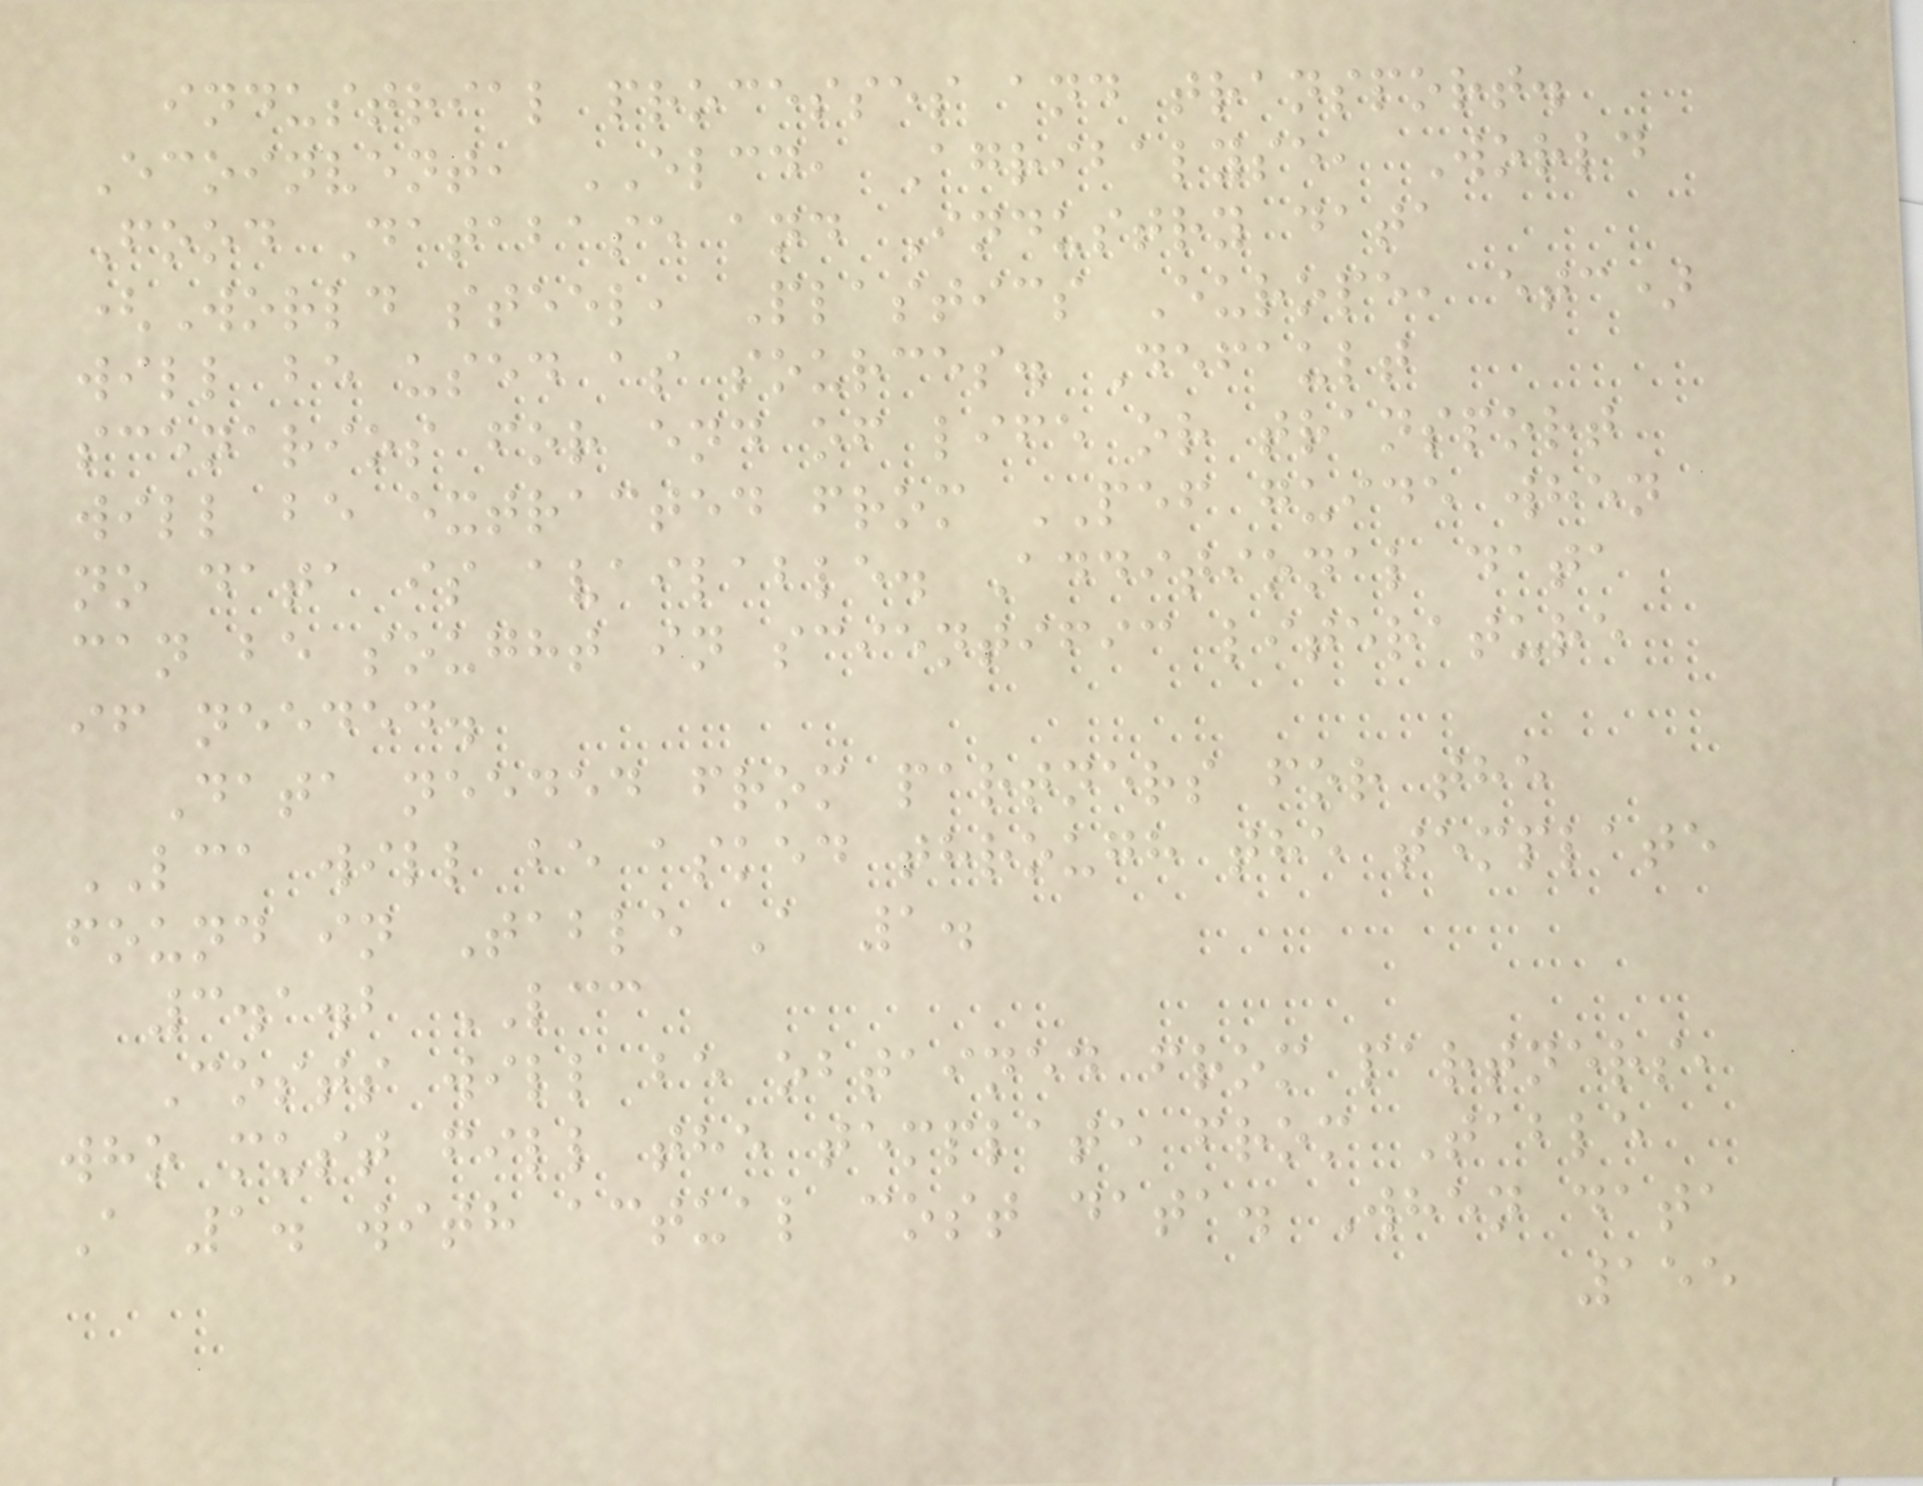industrial processes and transport.
Ecoinvent, ELCD, Agribalyse, World
Food Database and Industry data
(World steel, Plastics Europe, etc)
will be used as sources. Default
scenarios for end of life or transport
will be extracted from PEF guide when
no data is available. Additional data
can be sought in scientific literature
if needed.
Data needed from partners for the
LCA will be asked through the template
found in Table A 1.
3.1.2 LCC
Costs will be obtained from partners,
who must fill the template from Table
A 1. with actual cost data. When data
155
